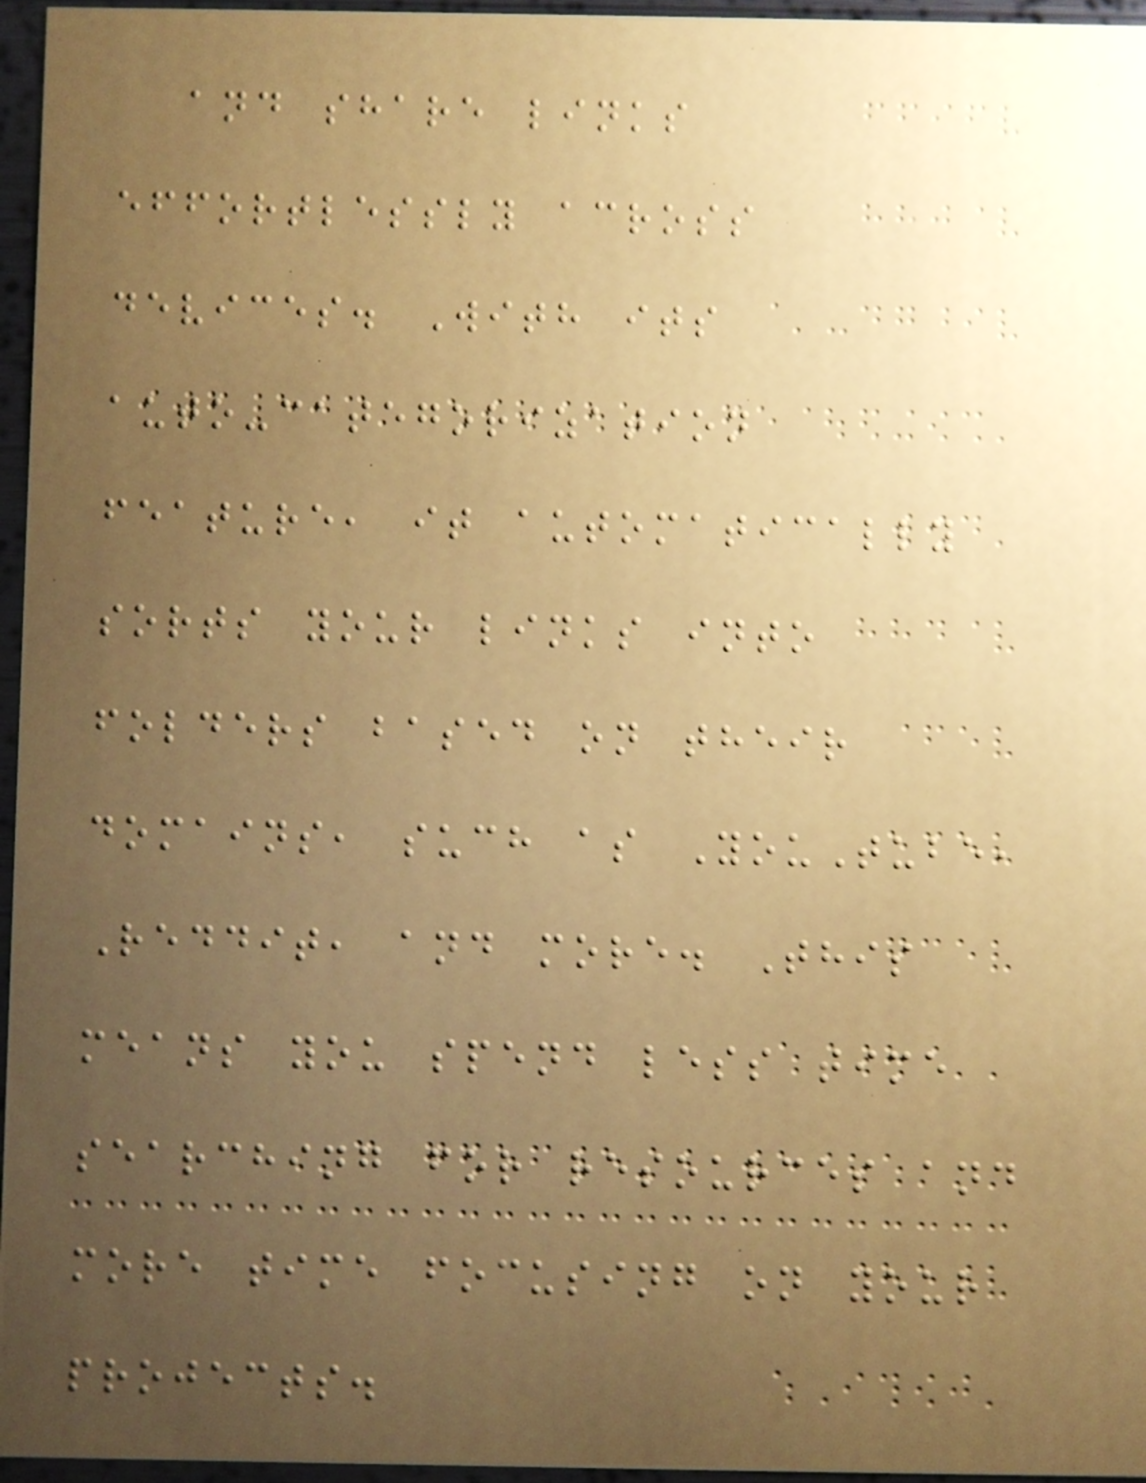and share links
effortlessly across
devices. With its
auto-categorization
feature, it automatically
sorts your links into
folders based on their
domains, such as YouTube,
Reddit, and more. This
means you spend less time
searching for resources and
more time focusing on your
projects.
